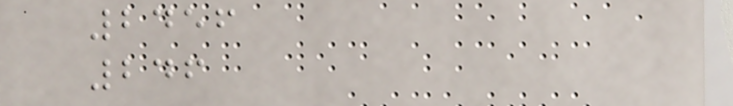2456
246
